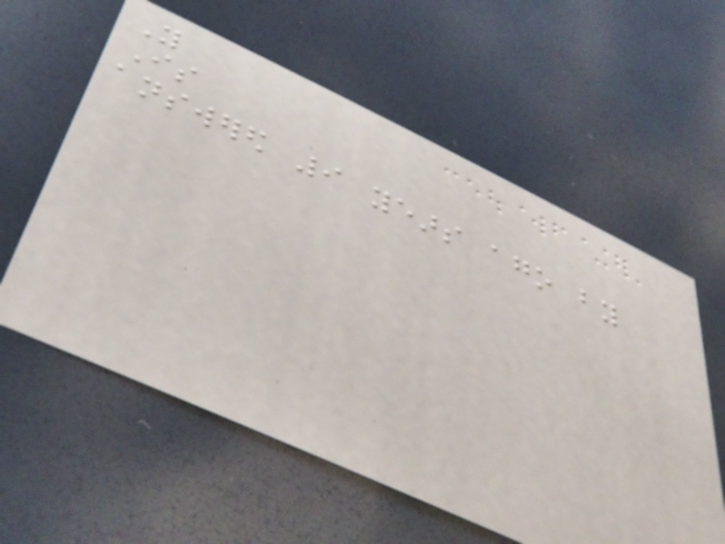You
Is
answered 9 years ago by
